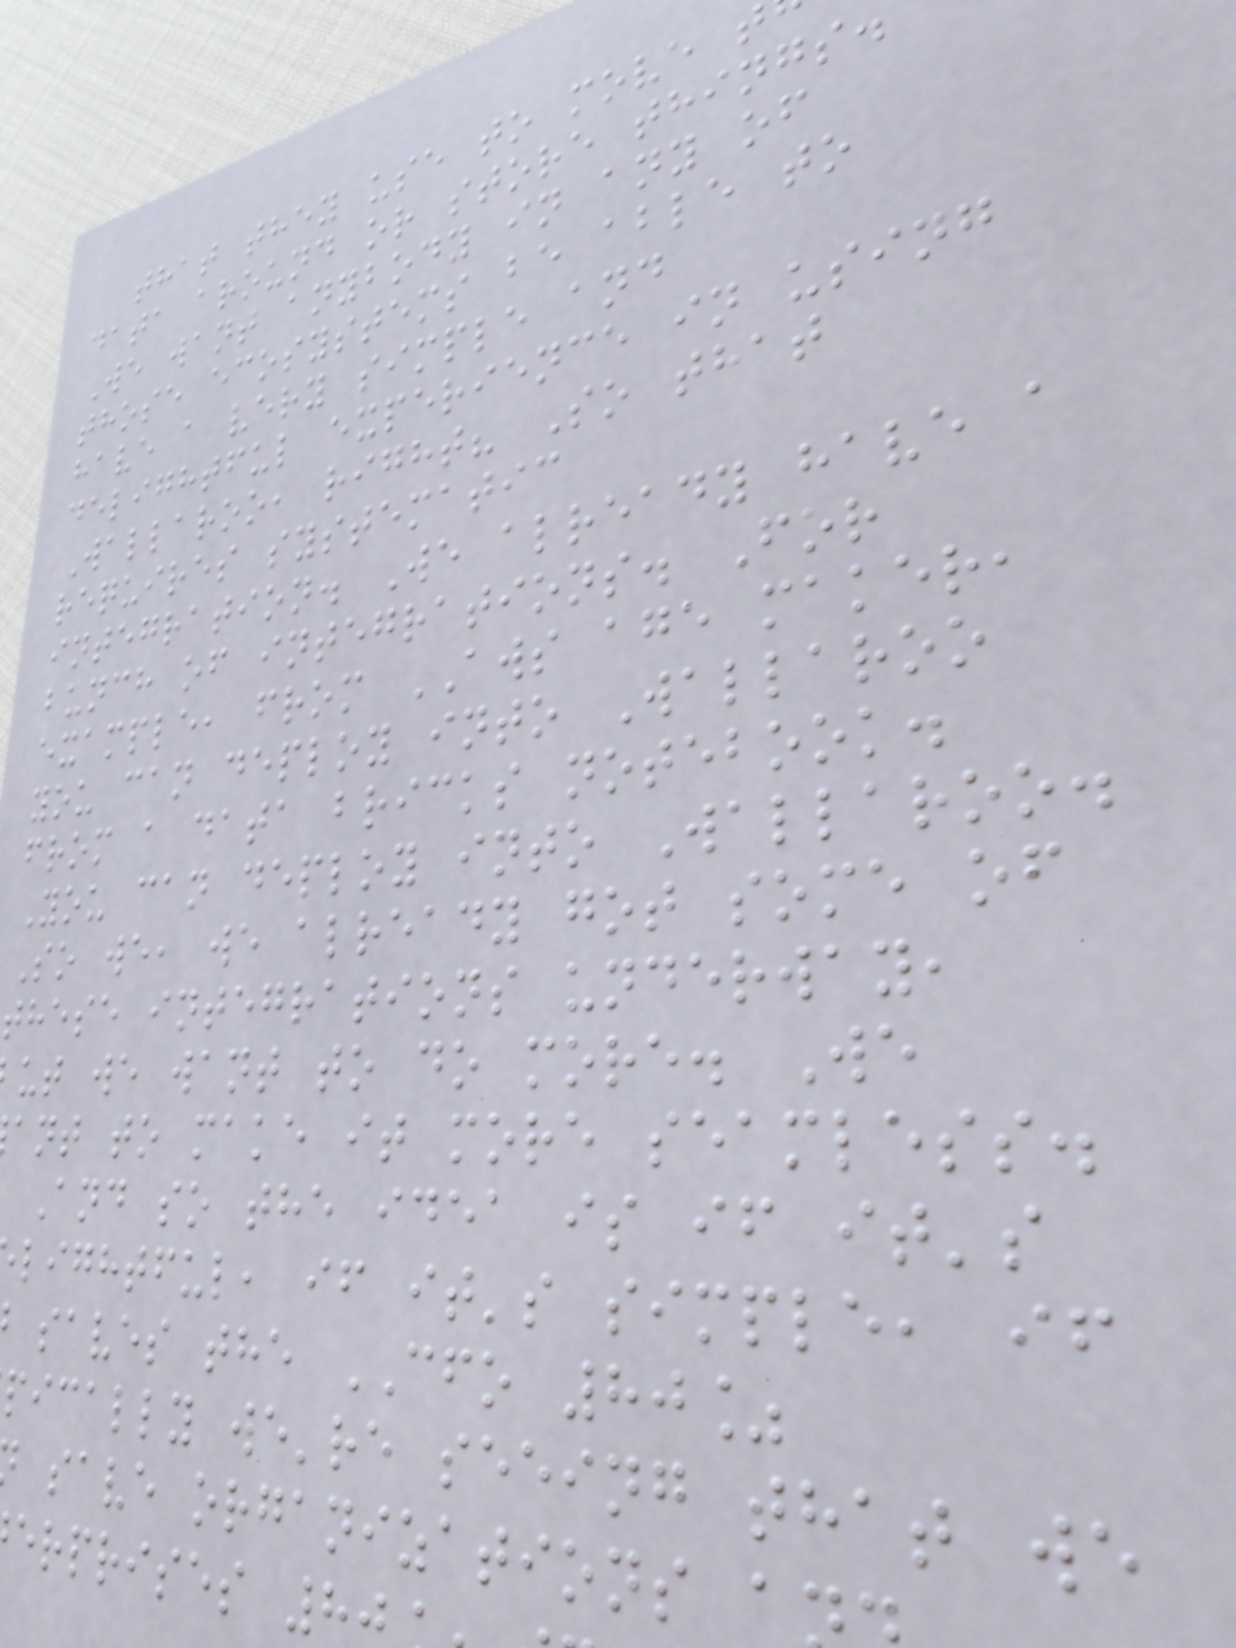that they use to move t
data around or store things.
We want anybody in any of
those ecosystems be able to
have a very simple and
delightful experience in using
Wallaroo, right? So that
requires systematic
integration. We already have a
bunch of integrations. For
example, from AWS age maker,
you can deploy into Wallaroo
from a data bricks notebook.
You can deploy into Wallaroo.
So we, we already got some of
these integrations underway,
ut we want to do more. We
ant to make it more seamless.
And so the idea is if it's
lightful, if it's simple, if
saves the CFO 80%
pically we're seeing that we
save organizations a
erprises 8
